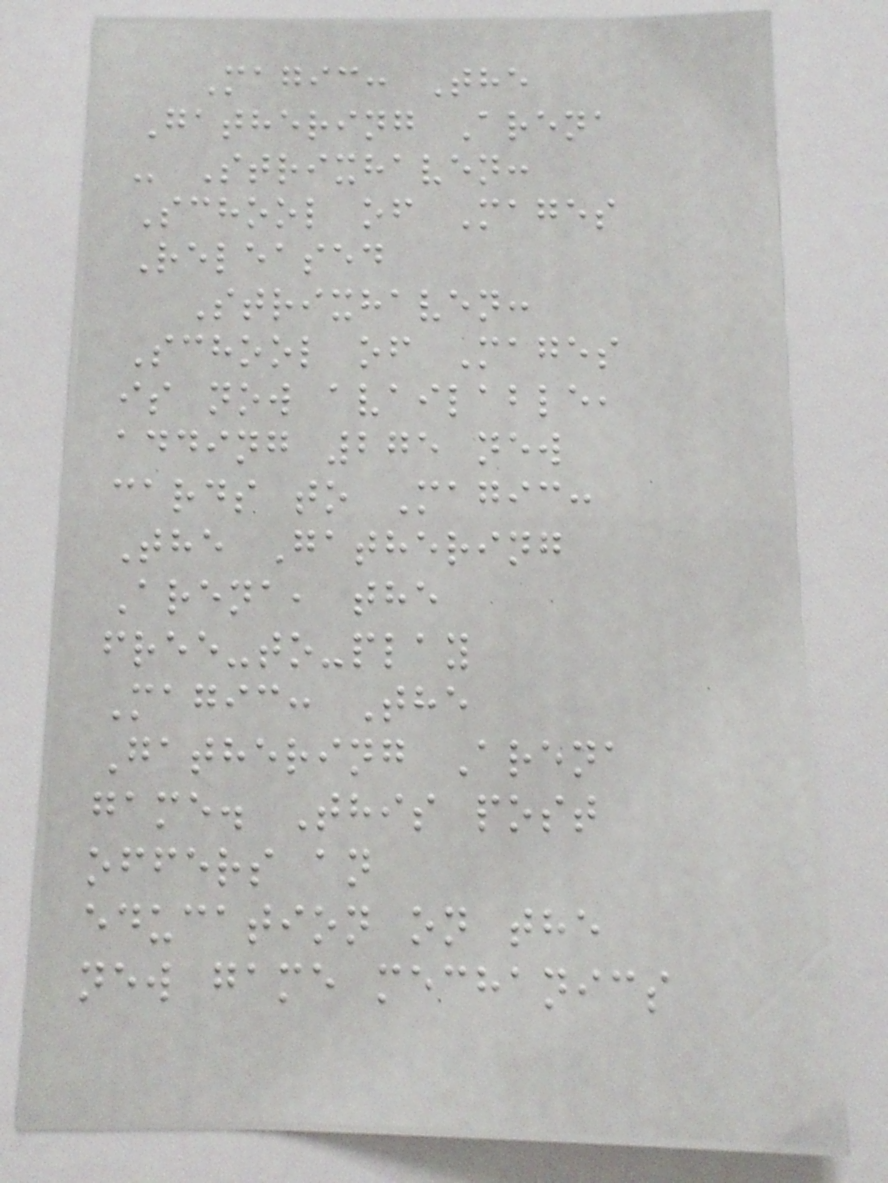Magic: The
Gathering Arena
- Strixhaven:
School of Mages
Released
Strixhaven:
School of Mages
is now available,
adding 275 new
cards to Magic:
The Gathering
Arena, the
free-to-play
Magic: The
Gathering Arena
game. This post
offers an
education on the
new game mechanics
